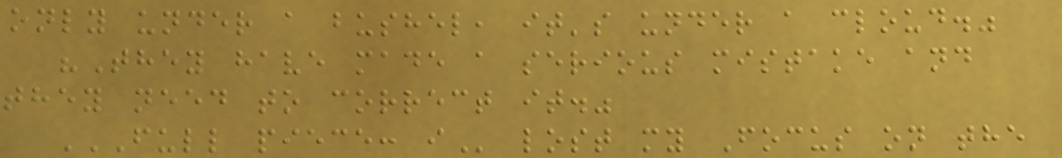only under a bushel, it's under a cloud."
"They have made a serious mistake and
they need to correct it."
FULL PIECE: I lost my Focus on the
